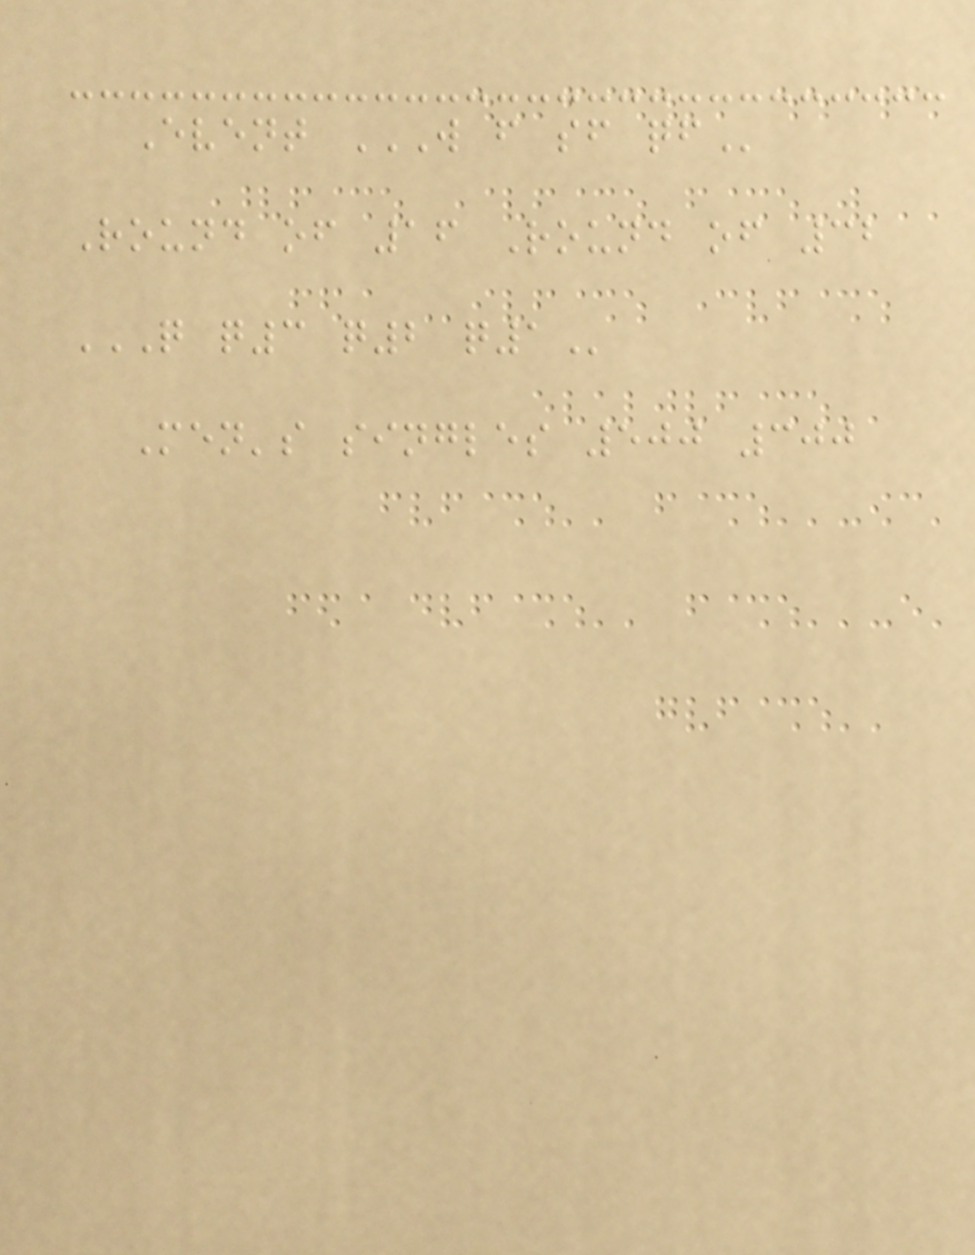Event W F SF QF
Round of 16 Round of 32
Q Q3 Q2 Q1
Men's singles 500 300
